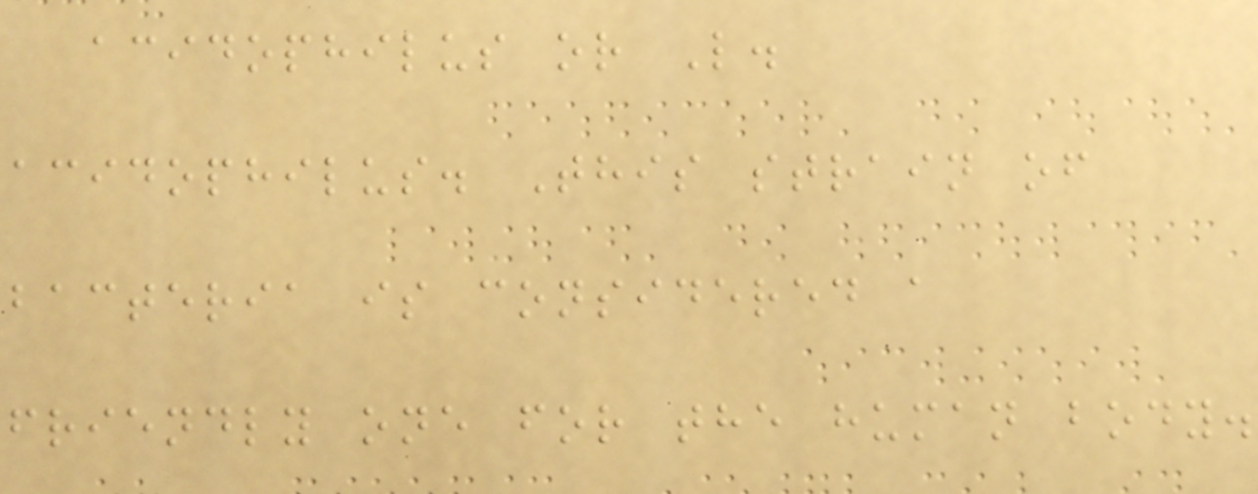acidophilus or L.
acidophilus. This strain of
bacteria is considered a
friendly one for the human body.
